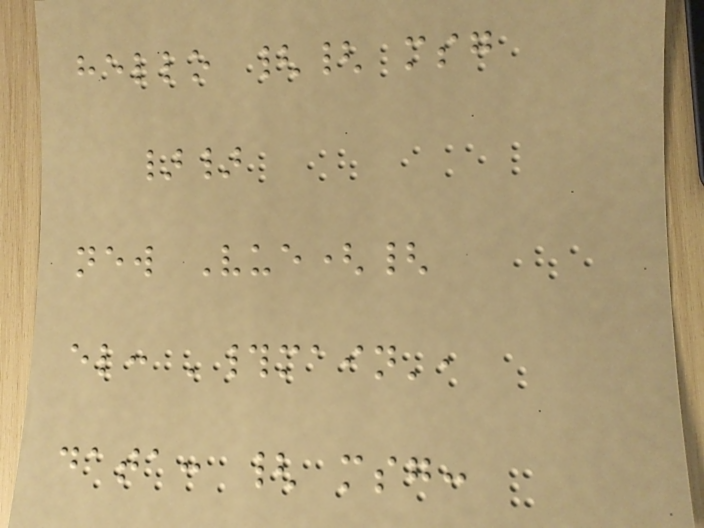hello {{ msg
}}
new Vue({
el: '#main',
data: { msg:
